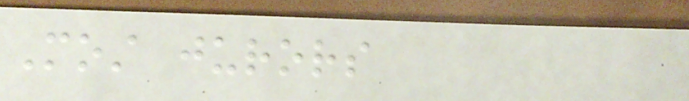Most jurors
